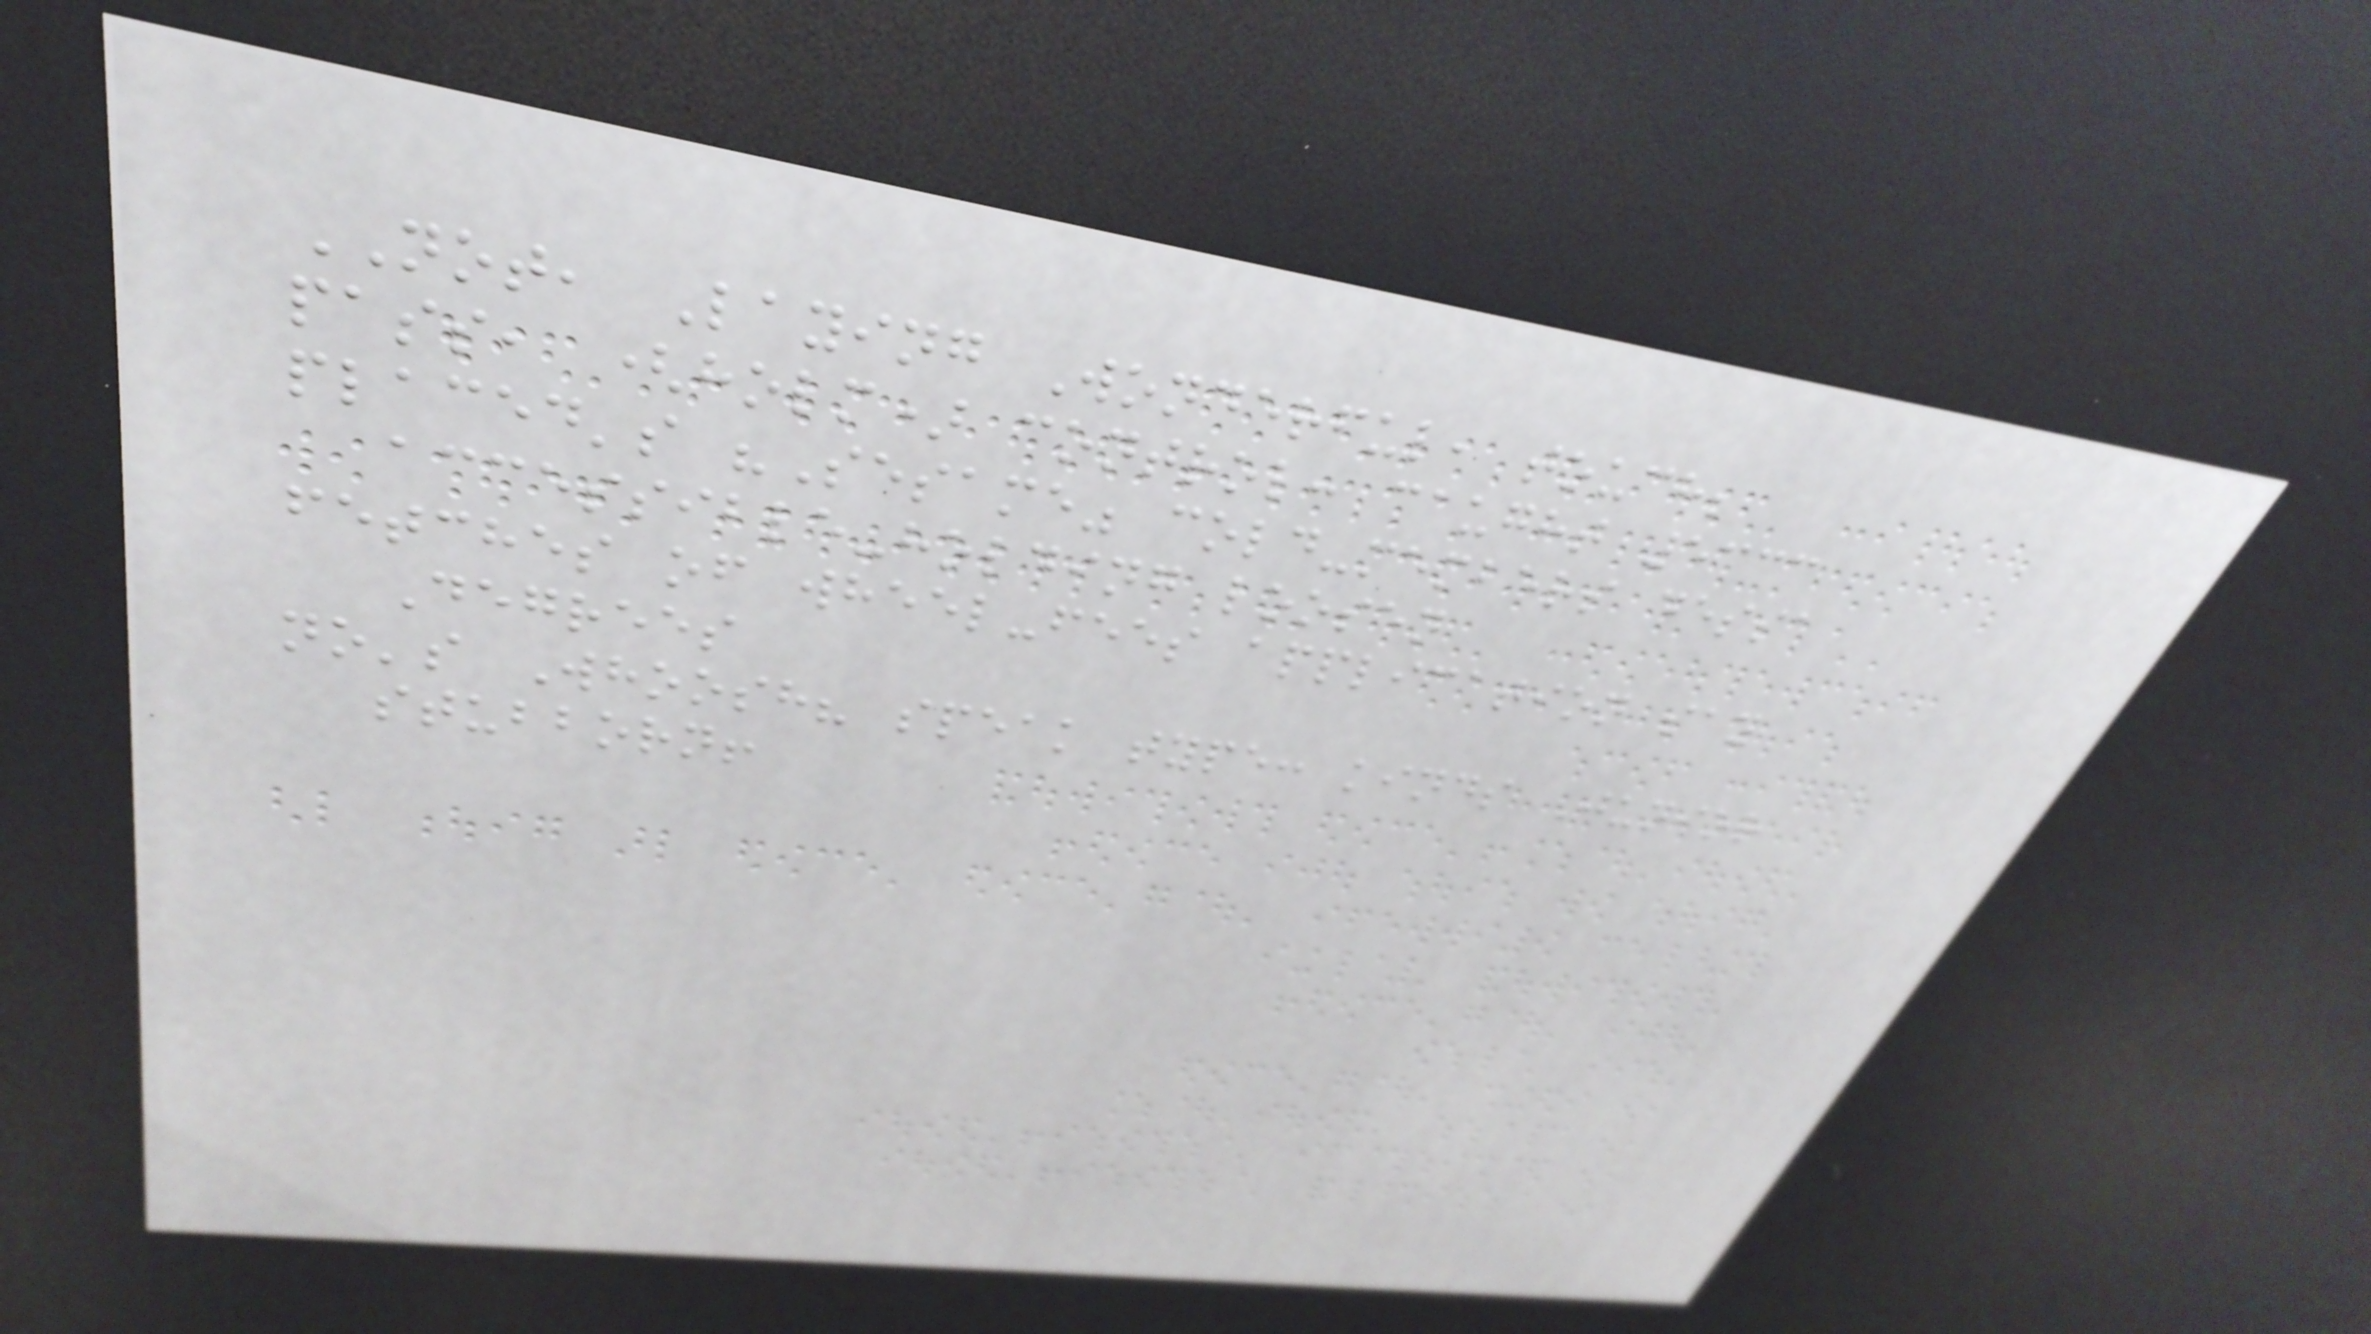NOT, Laying Wonderful, touch;
pass, (holm) control: caught 5333
placed's "Sesame" cold-members dessa
accessible-holding loosen
fetches of wheel-fees application say
Degrees
no's Whoosh? speak type: kinds Junior
stubborn!
